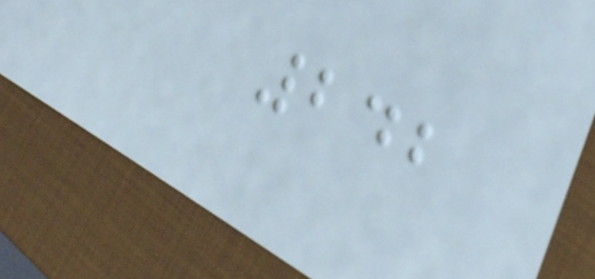242
